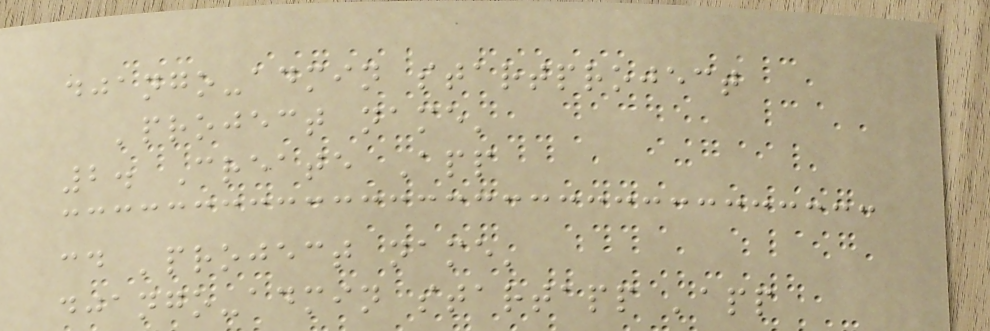django-admin startproject
'project name'
2. Create App
cd 'project name'
django-admin startapp 'app
